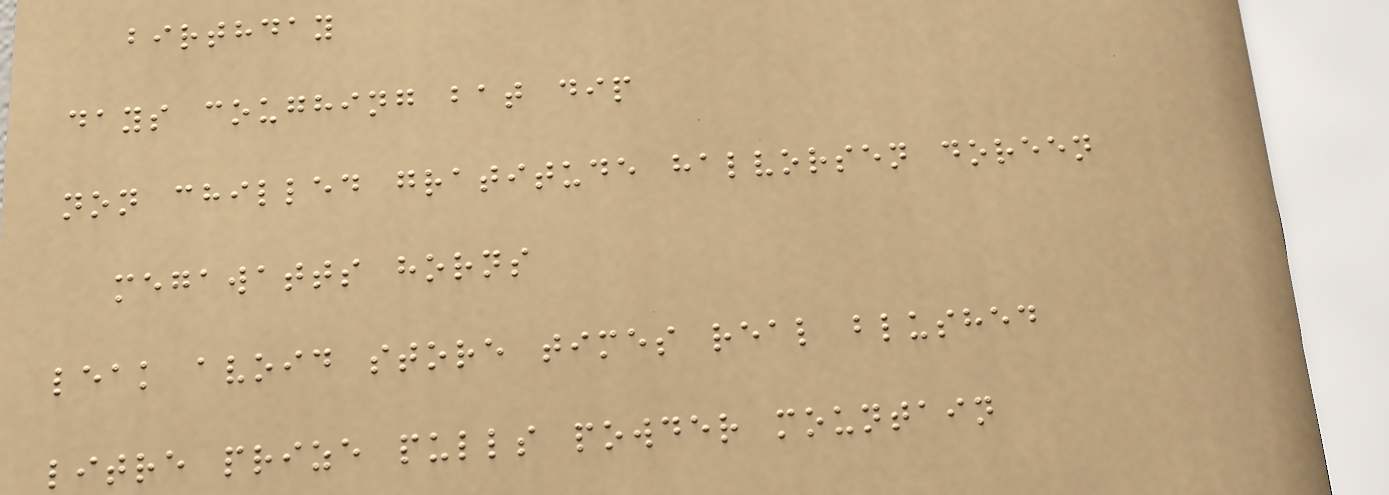birthday
days coughing bat dip
non chilled gratitude halvorsen doreen
megawatts horns
leak avoid store times real blushed
litre prize pulls powder mountain
